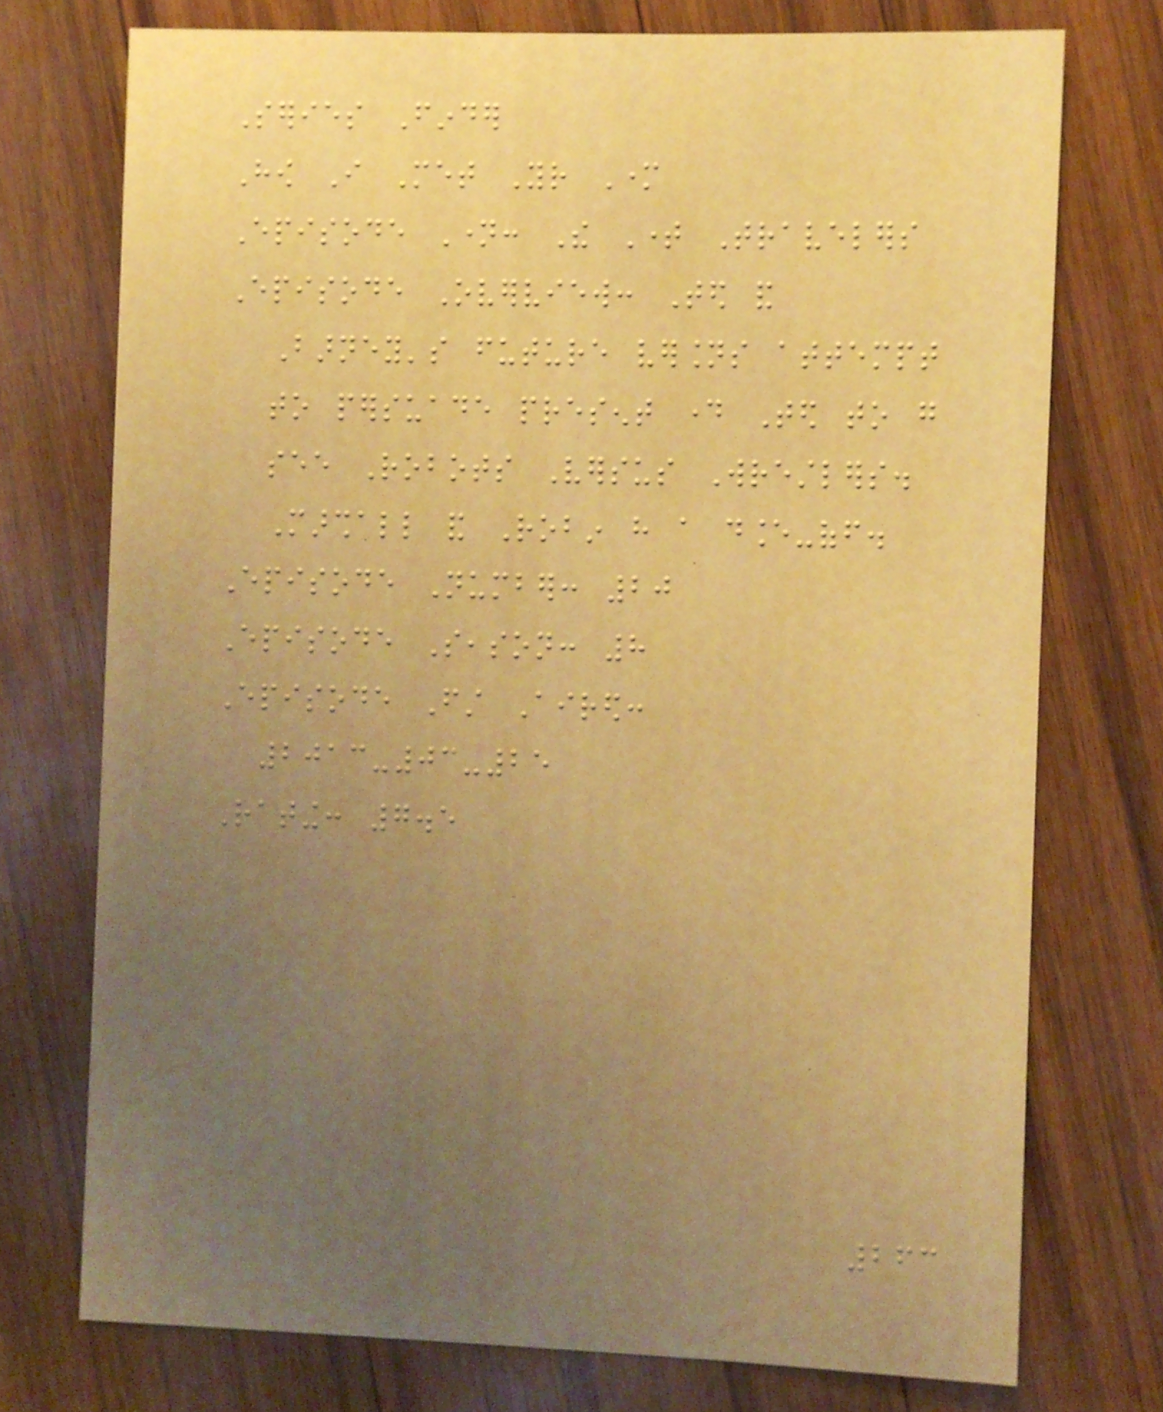Series Finder
How I Met Your Mother
Episode Name: The Time Travelers
Episode Overview: Ted and
Barney's future versions attempt
to persuade present day Ted to go
see Robots Versus Wrestlers.
Marshall and Robin have a dance-off.
Episode Number: 20
Episode Season: 8
Episode First Aired:
2013-03-25
Rating: 7.5
263
